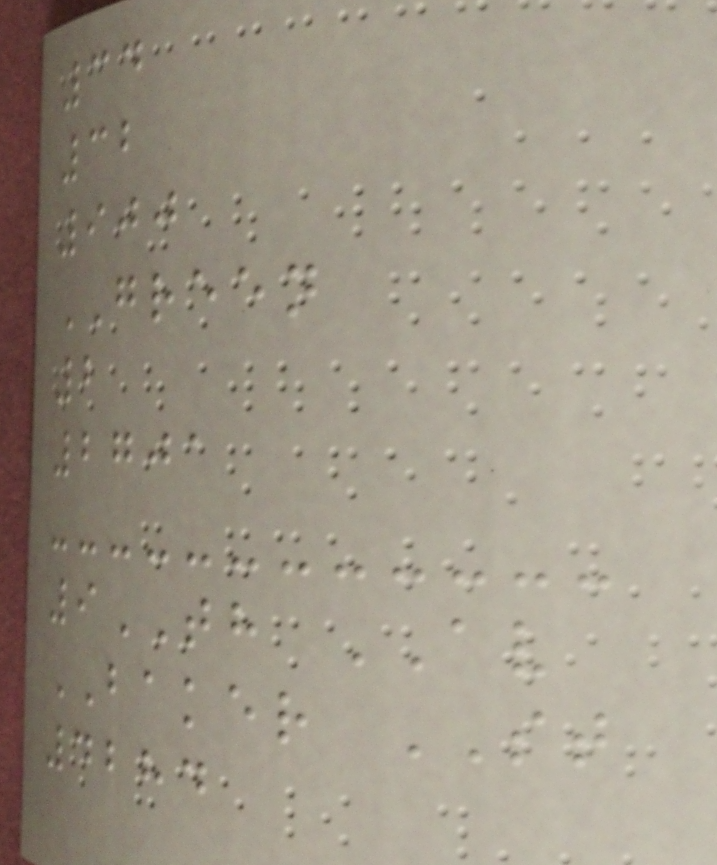34
32
900
GREEN
2
2701
9TH AV
BAKER ST
4284
